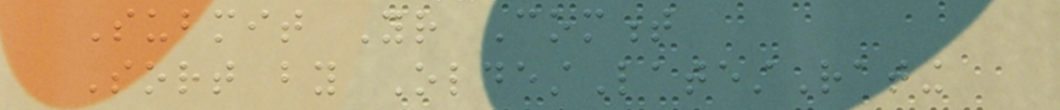Submit Your Comment
Sort by OldestLatestRating
